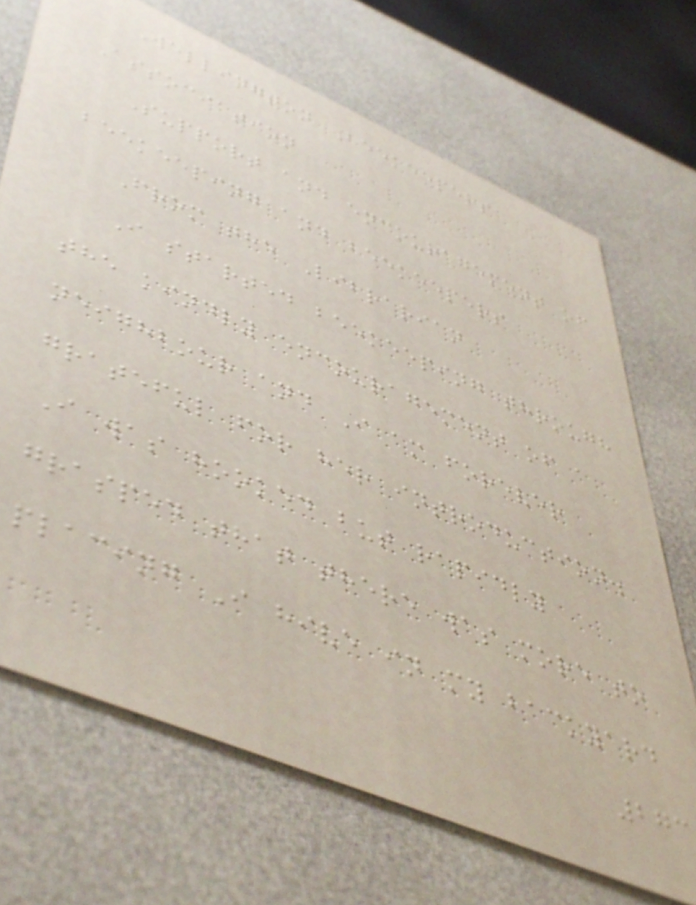Wellington Beekeepers
Association
Support and encouragement of
beekeeping and beekeepers
From the Librarian
I started beekeeping through
the kindly encouragement of a
neighbour and I am forever
grateful for her introduction.
I was hooked but rapidly
grasped that there was more to
placing I hive in my backyard
273
